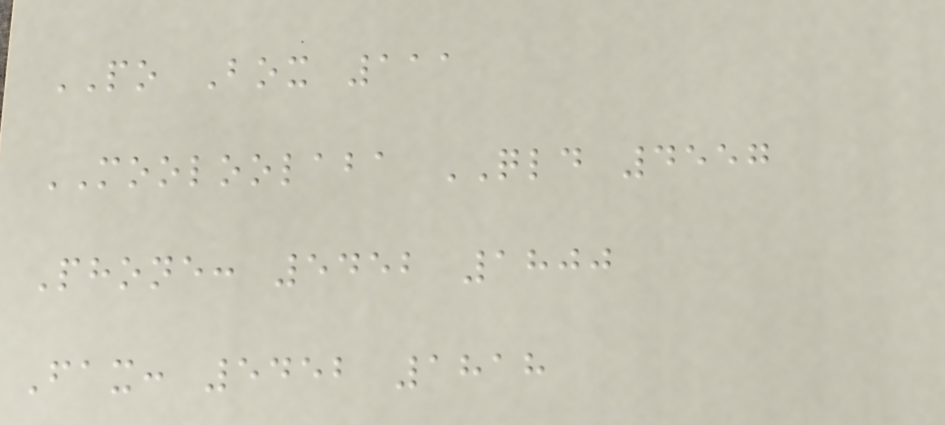PO Box 111
MOOLOOLABA QLD 4557
Phone: 5452 1800
Fax: 5452 1818
